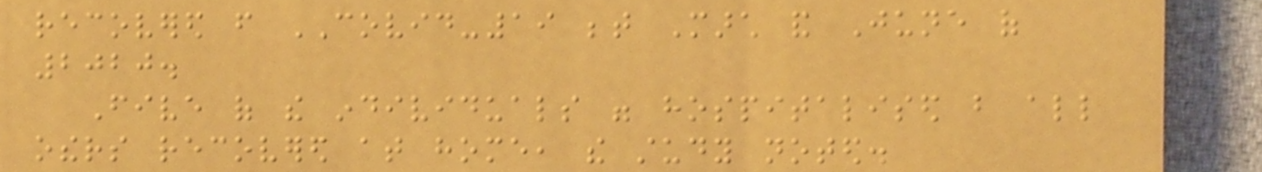recovered from COVID-19 between March and June of
2020.
Five of the individuals were hospitalised but all
others recovered at home, the study noted.
